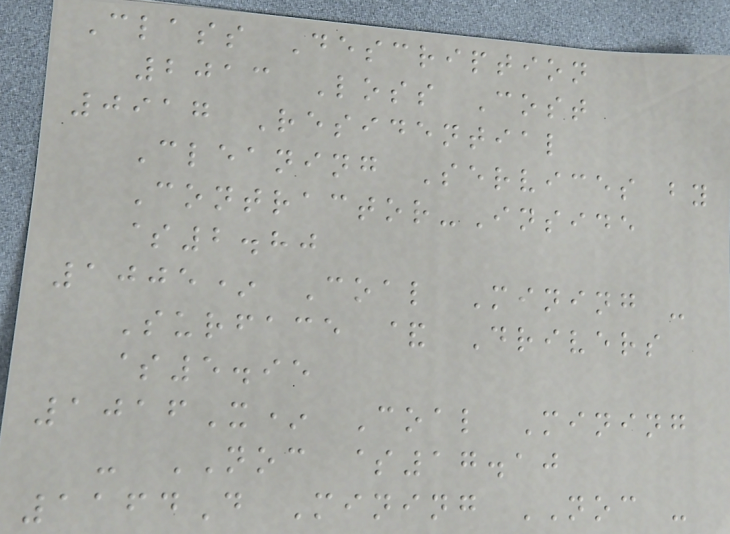Class Description
2013 Loss Cost
0917 Residential
Cleaning Services by
Contractor-Inside
$2.80
1005* Coal Mining -
Surface & Drivers
$5.95
1016X* Coal Mining
- NOC $17.10
1164D Mining NOC -
